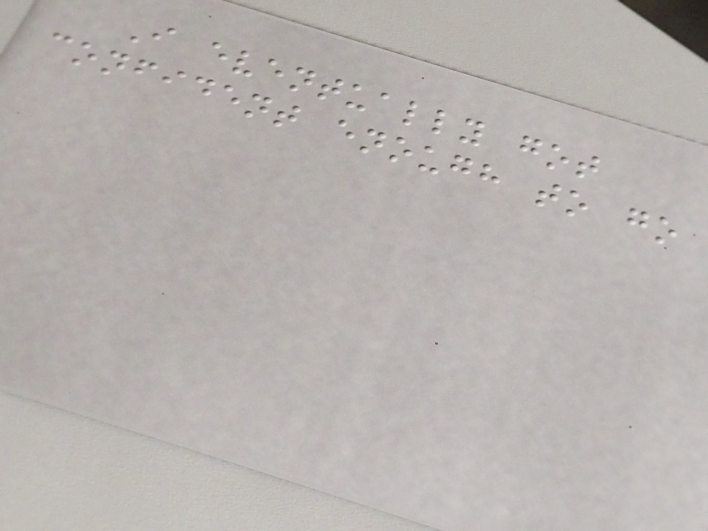I eventually got
confident enough to go
